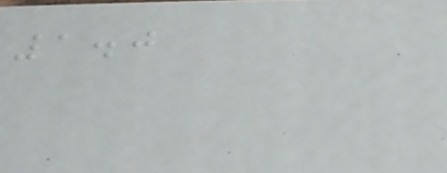1.0
